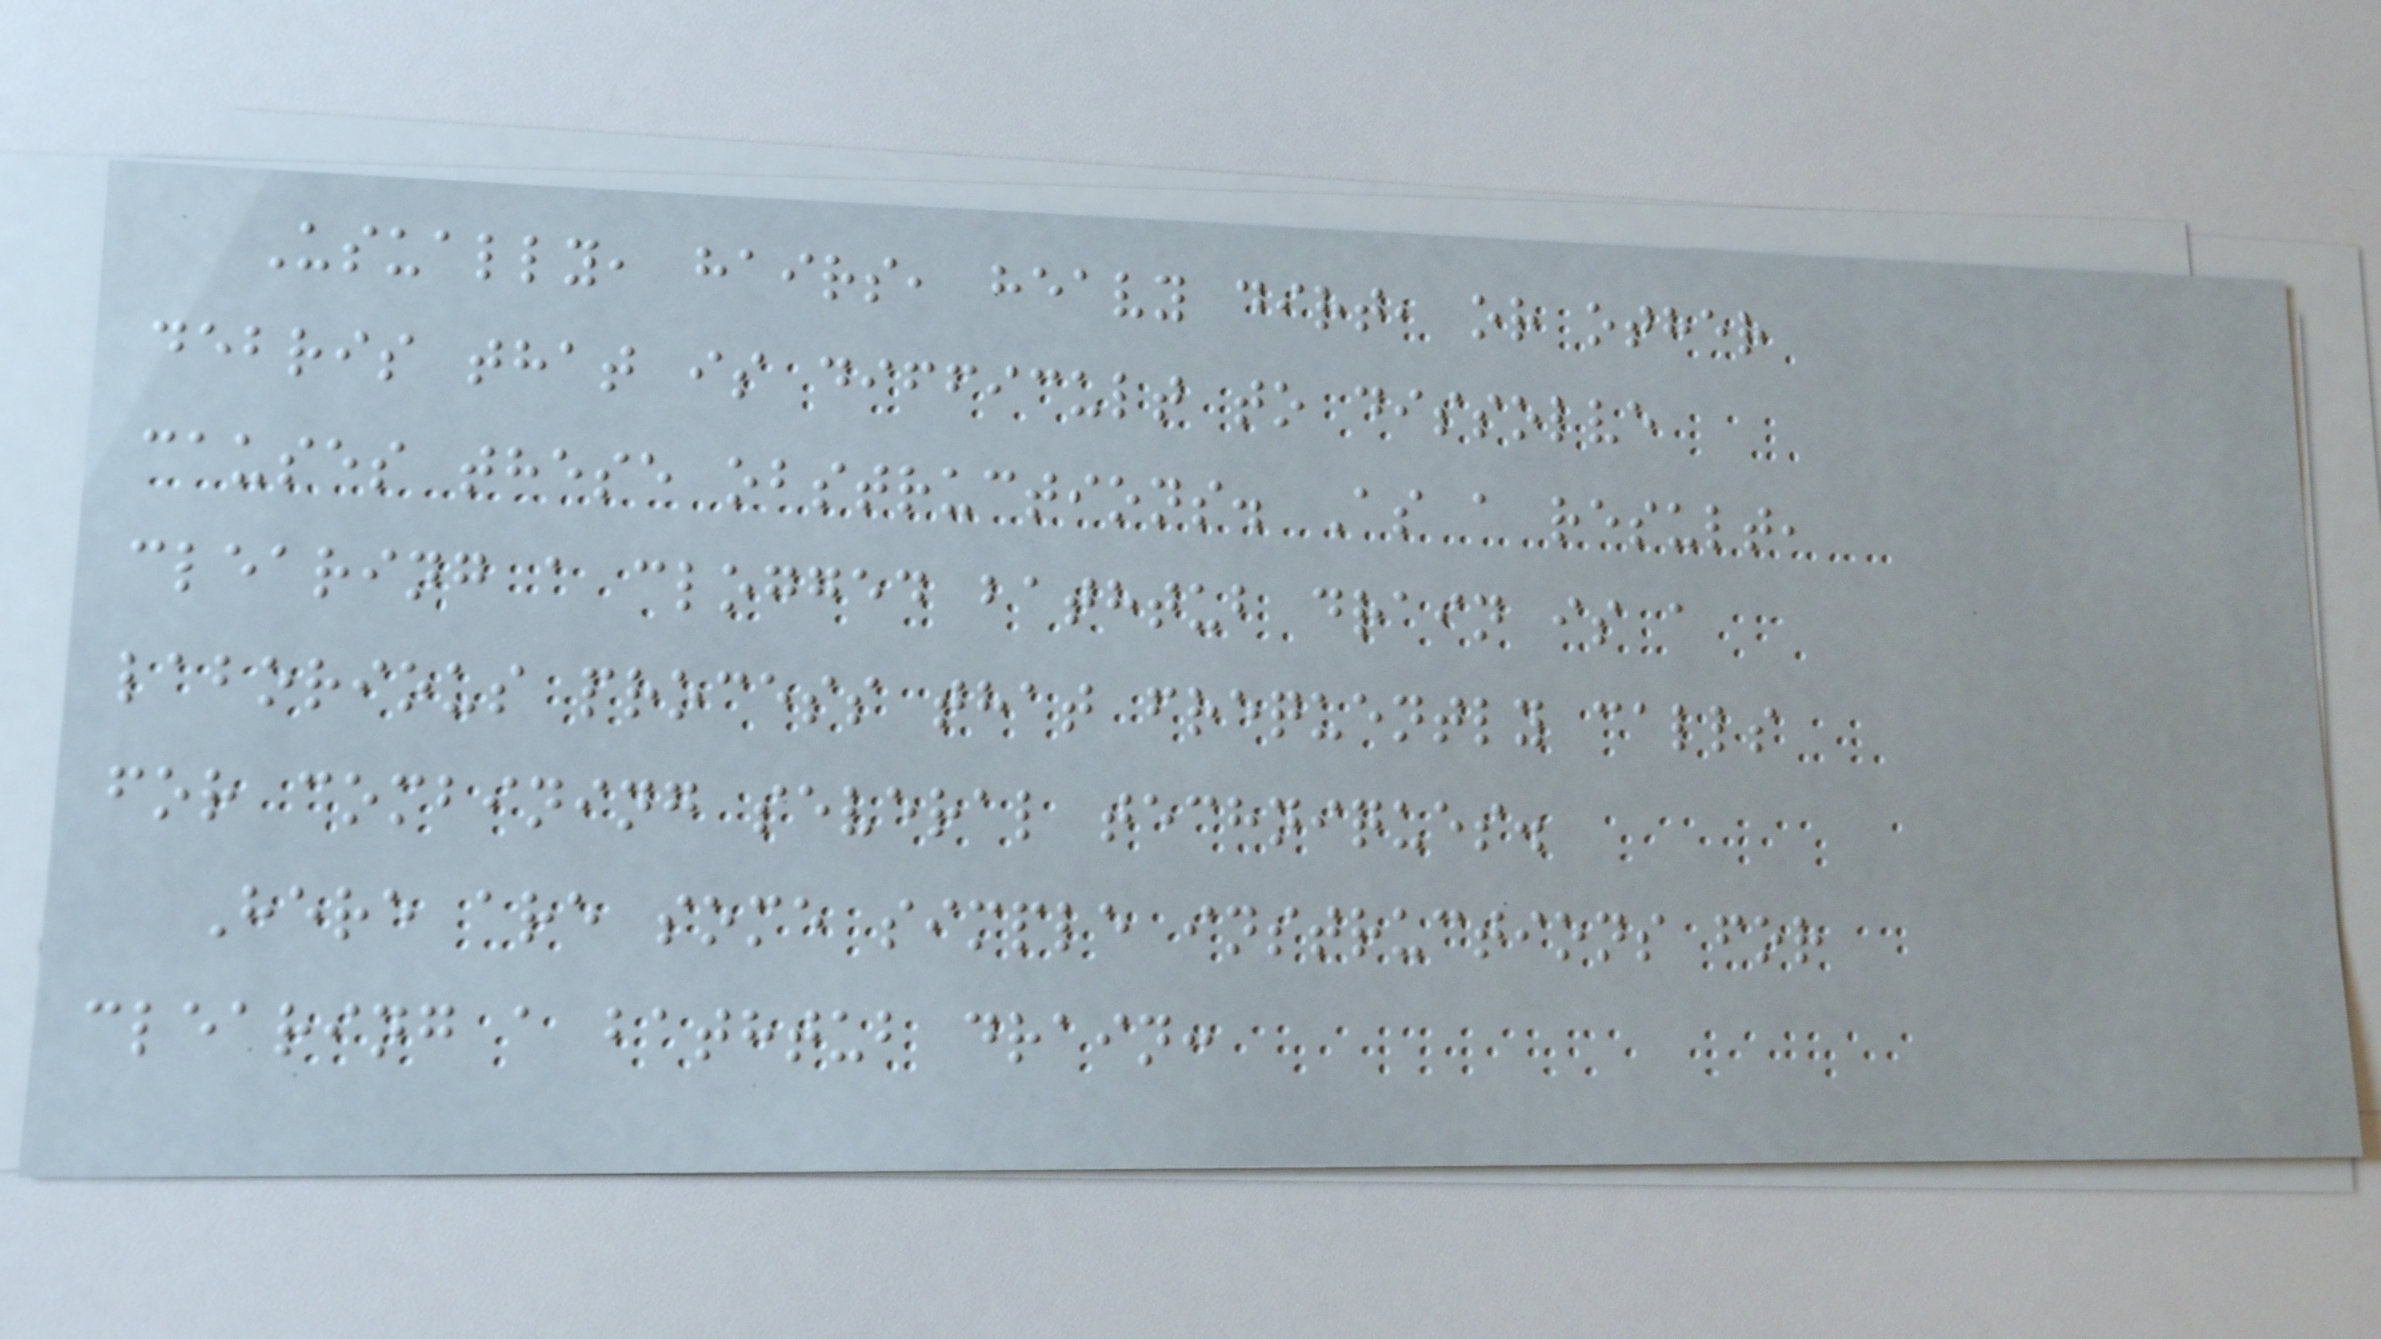Usually, hairs, heavy dirt, or other
debris that is difficult to dissolve
causes these obstructions. As a result,
clearing a clogged bathtub drain is a
laborious process that frequently calls
for combining several techniques.
Here are some simple instructions for
clearing a bathtub drain:
